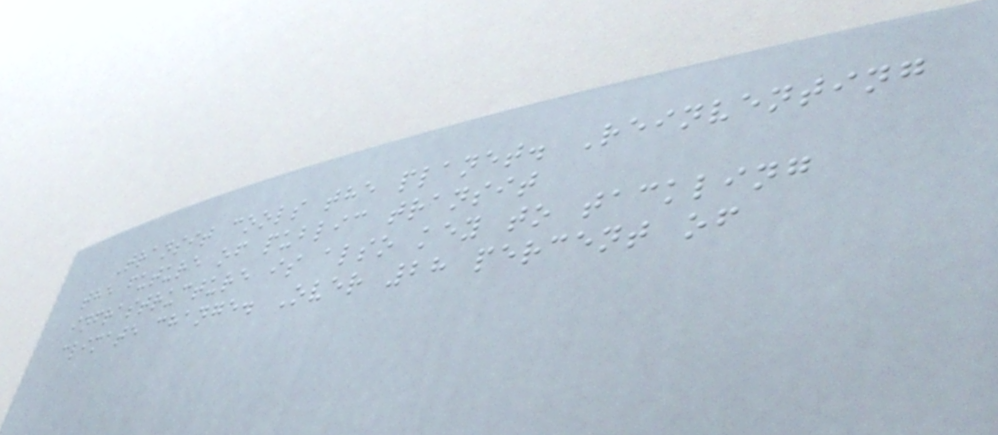Transit cools the planet. Reinventing
the future of public transit
infrastructure is also key to tackling
climate change. Over 28 percent of
